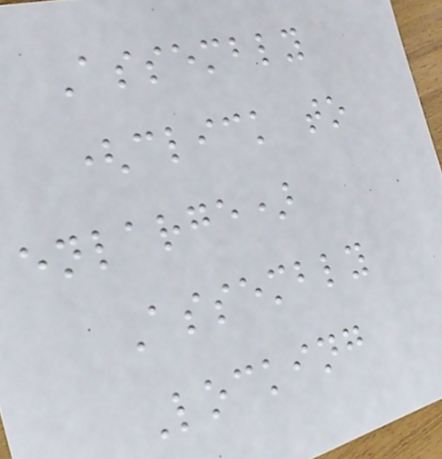Assembly
(click to
enlarge)
Assembly
Locking
